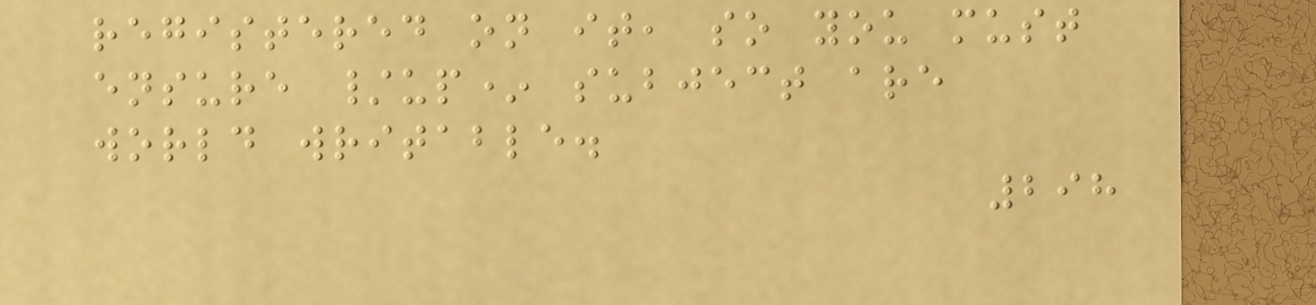registered on it, so you must
ensure /up* subject are
world writable.
298
